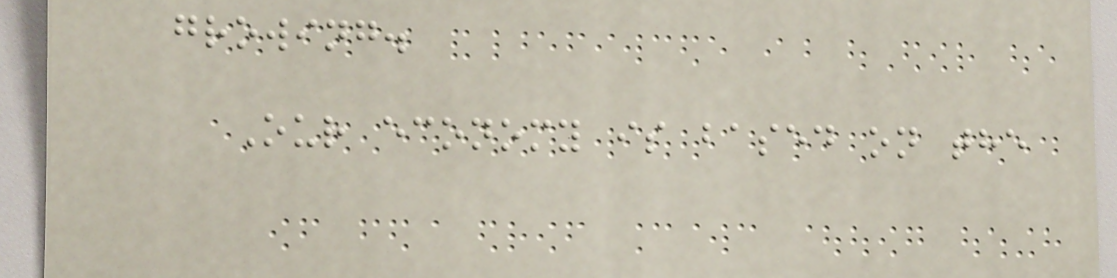growing.
Our economy is based on the
